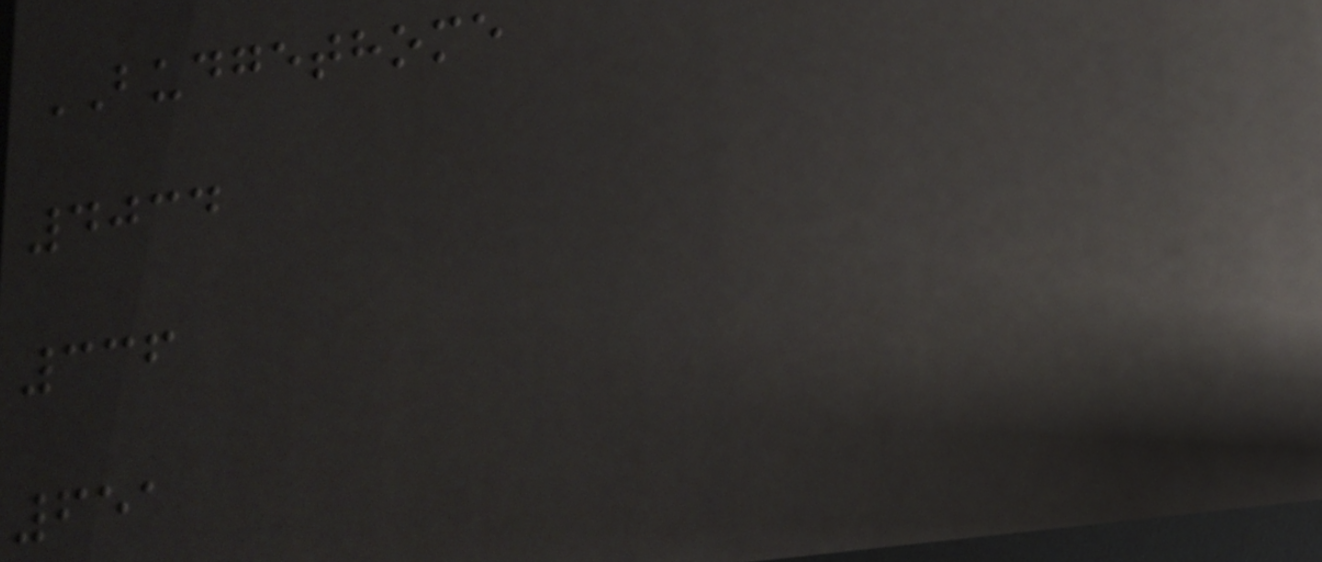BUDGETHOME
4034
336
651
